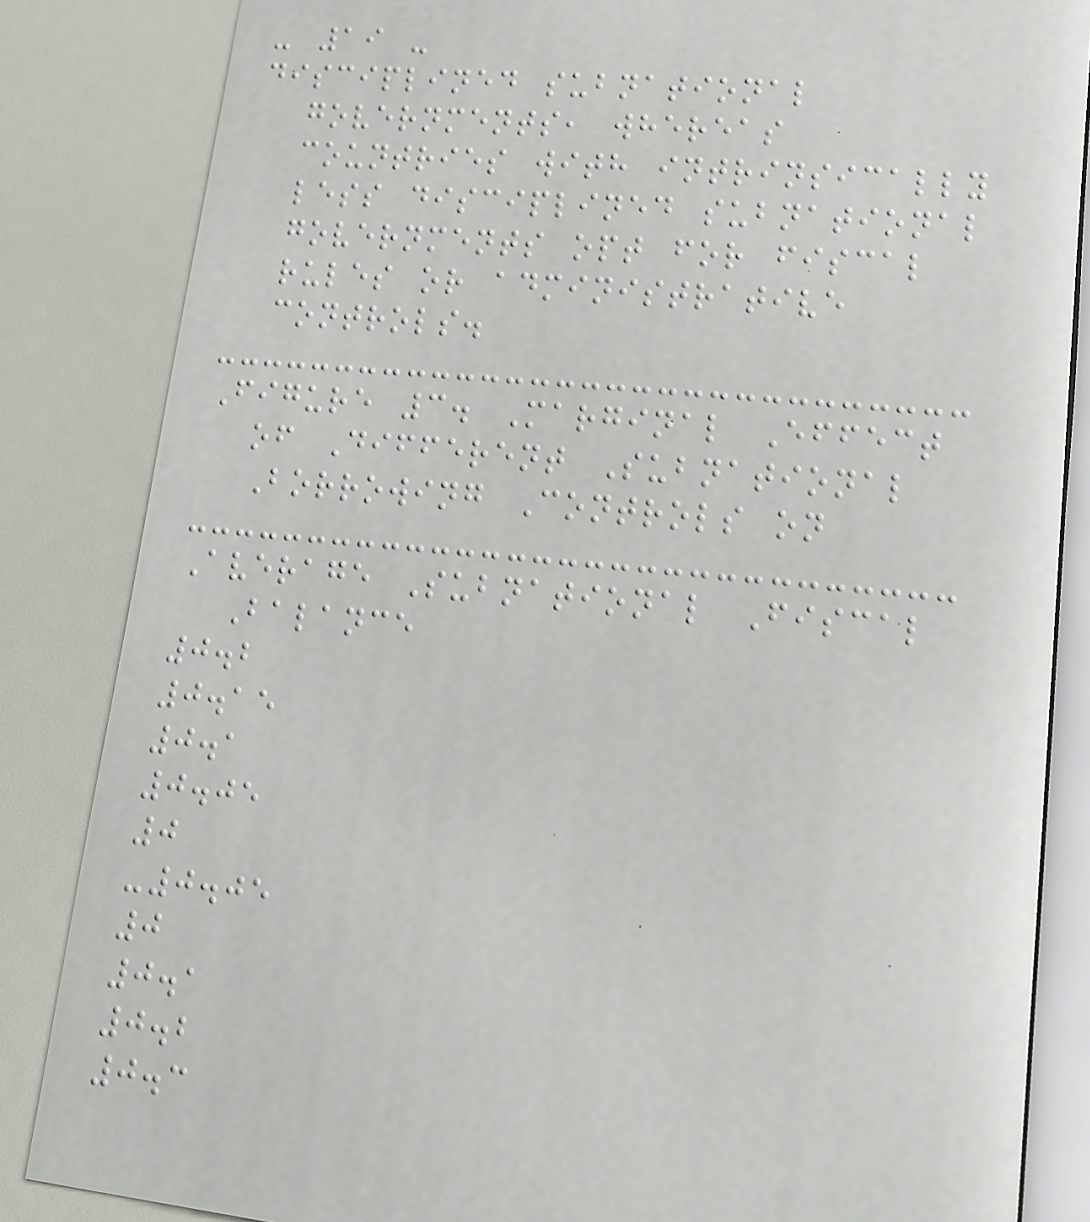- 19 -
disciplined subnational
governments, whereas
countries with intrinsically
less disciplined subnational
governments opt for fiscal
rules or administrative
controls.
Figure 3. Marginal Effect
of Different Subnational
Borrowing Controls on
Average Subnational Fiscal
Balance
0.2
0.15
0.1
0.05
0
-0.05
0
0.1
0.2
0.3
